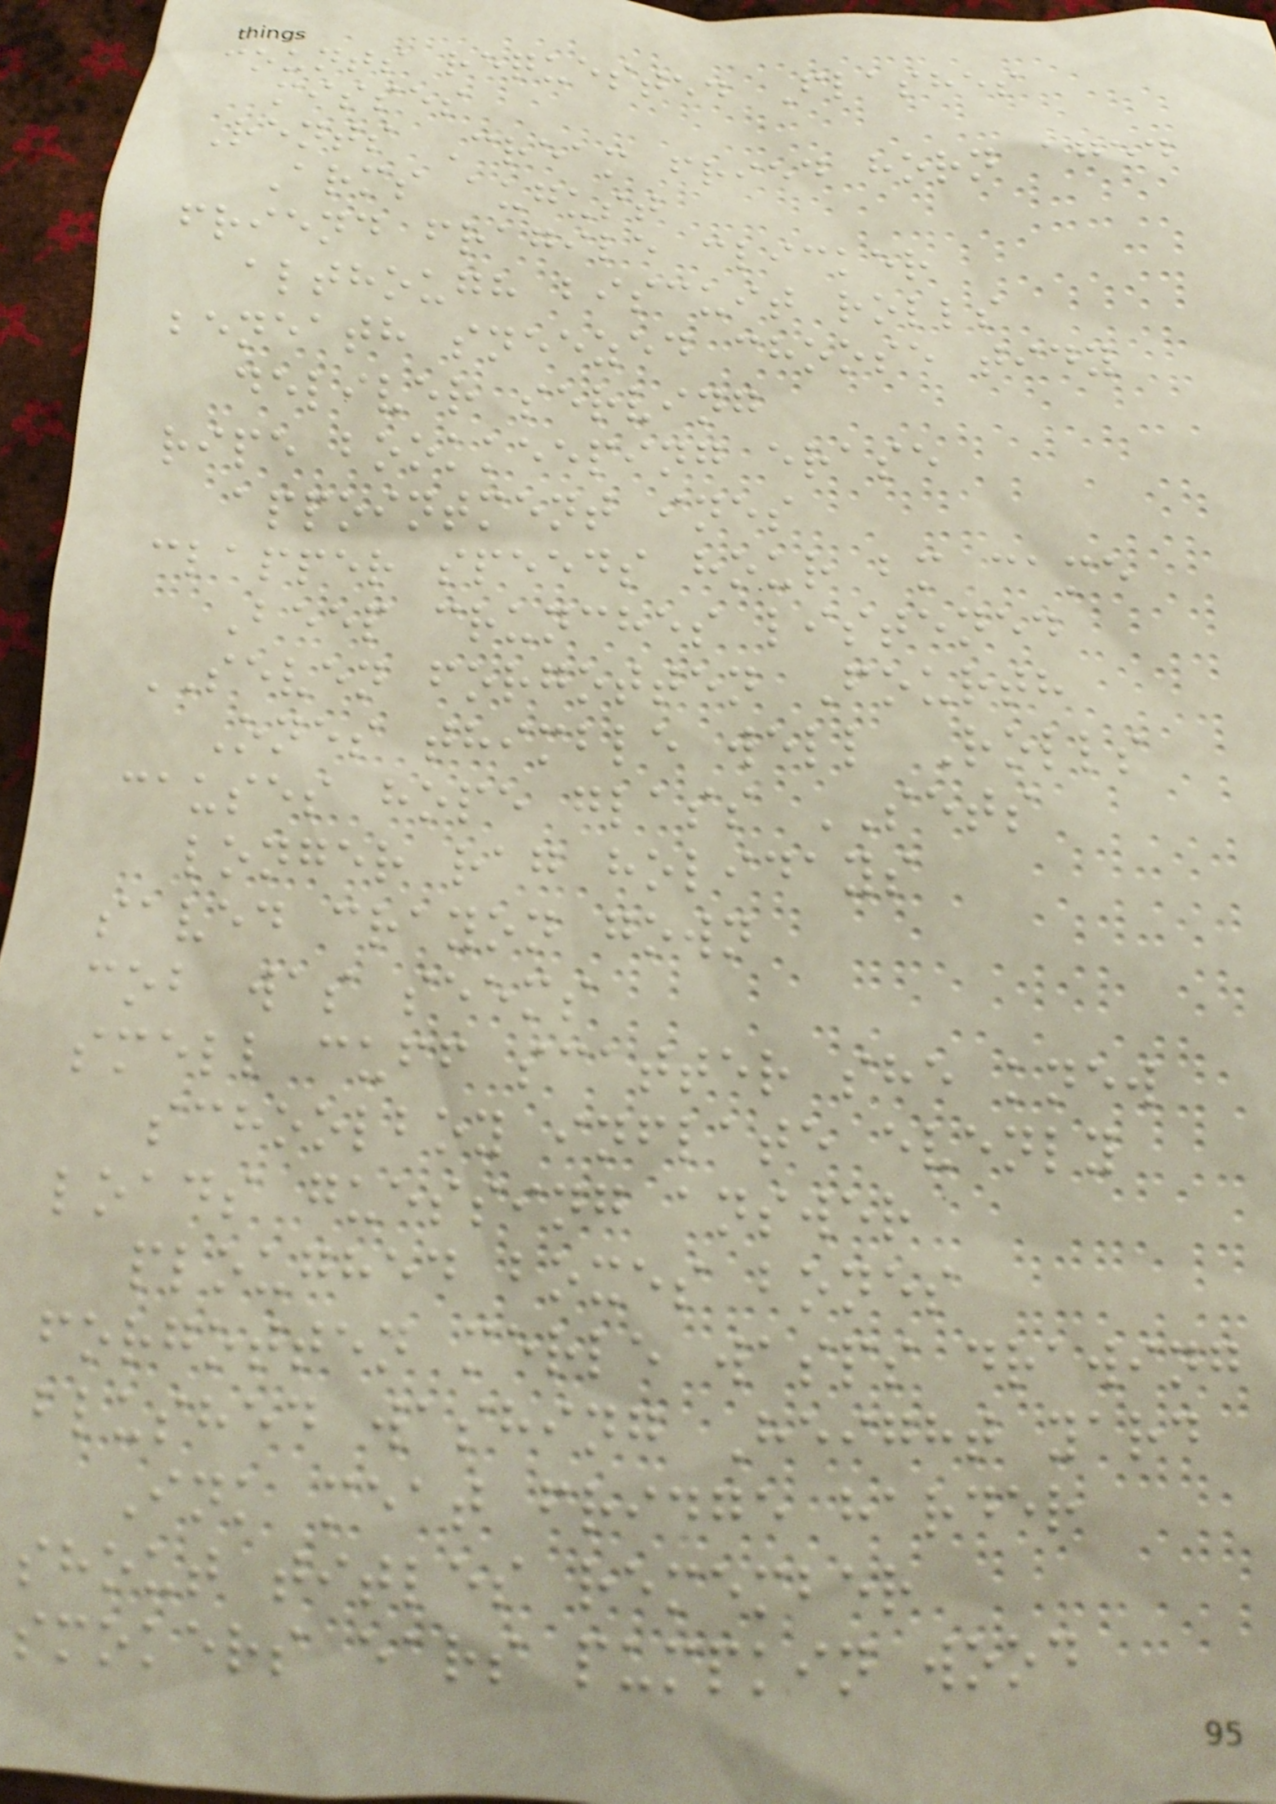counts requested Flashes
misses
Rents Cream fried horn aged
Arms august
friend fragile clicker
although biscuit rolls
beneath sneezed choose tidy
deliver serving
ripe bookkeeping erase
appointment ines
clapper speeds hour bm came
Beep crunches listened
SEVEN forgotten Fourth
Ones thimble well Rolls
causes hope glass SETS
longer rag holidays
saved crayon gown
cob was seems
smell cuff scatter she knew
schoolboy inflate evenly
loads guessing answer
ploughed boxes bones
forgotten merle wasps drawing
blushed washing Height yard
Ink meat fridge harder
shout titles remember
smokers ears pumpkin wood
